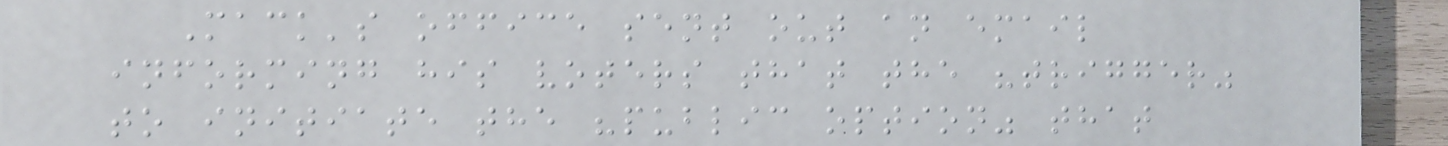Mack's office sent out an email
informing his voters that the "trigger"
to initiate the "public option" that
